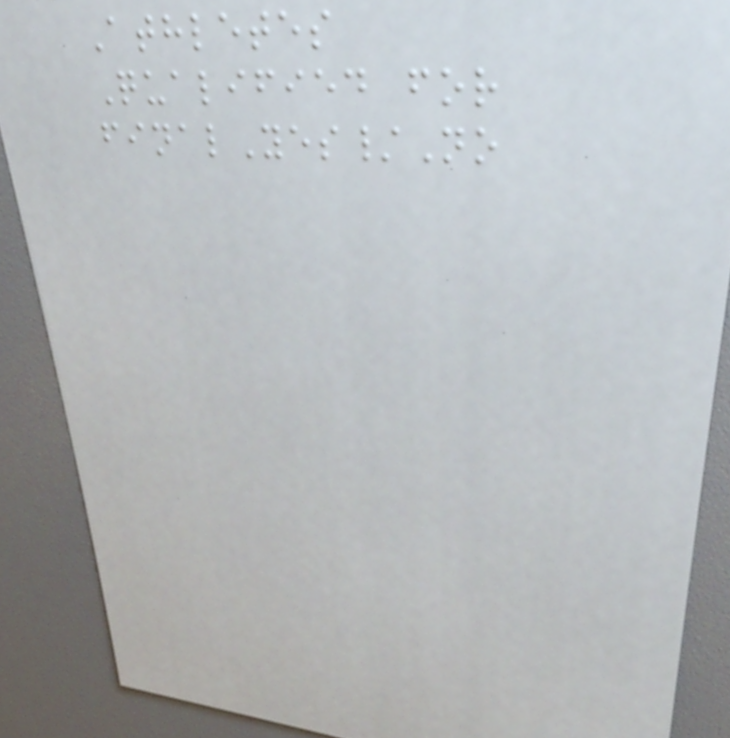Athletes
Qualified for
finalYes/No
